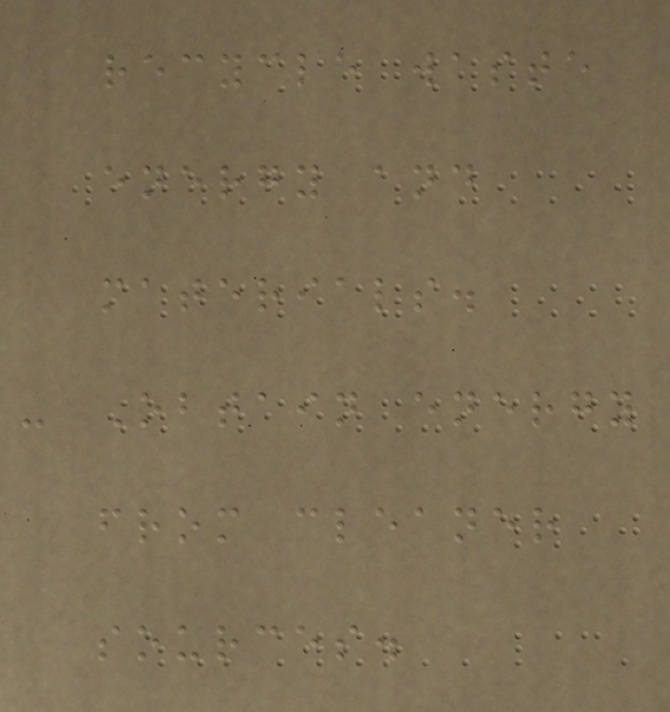recycle waste
energy and
materials.
- Obtain energy
from cleaner
sources.
